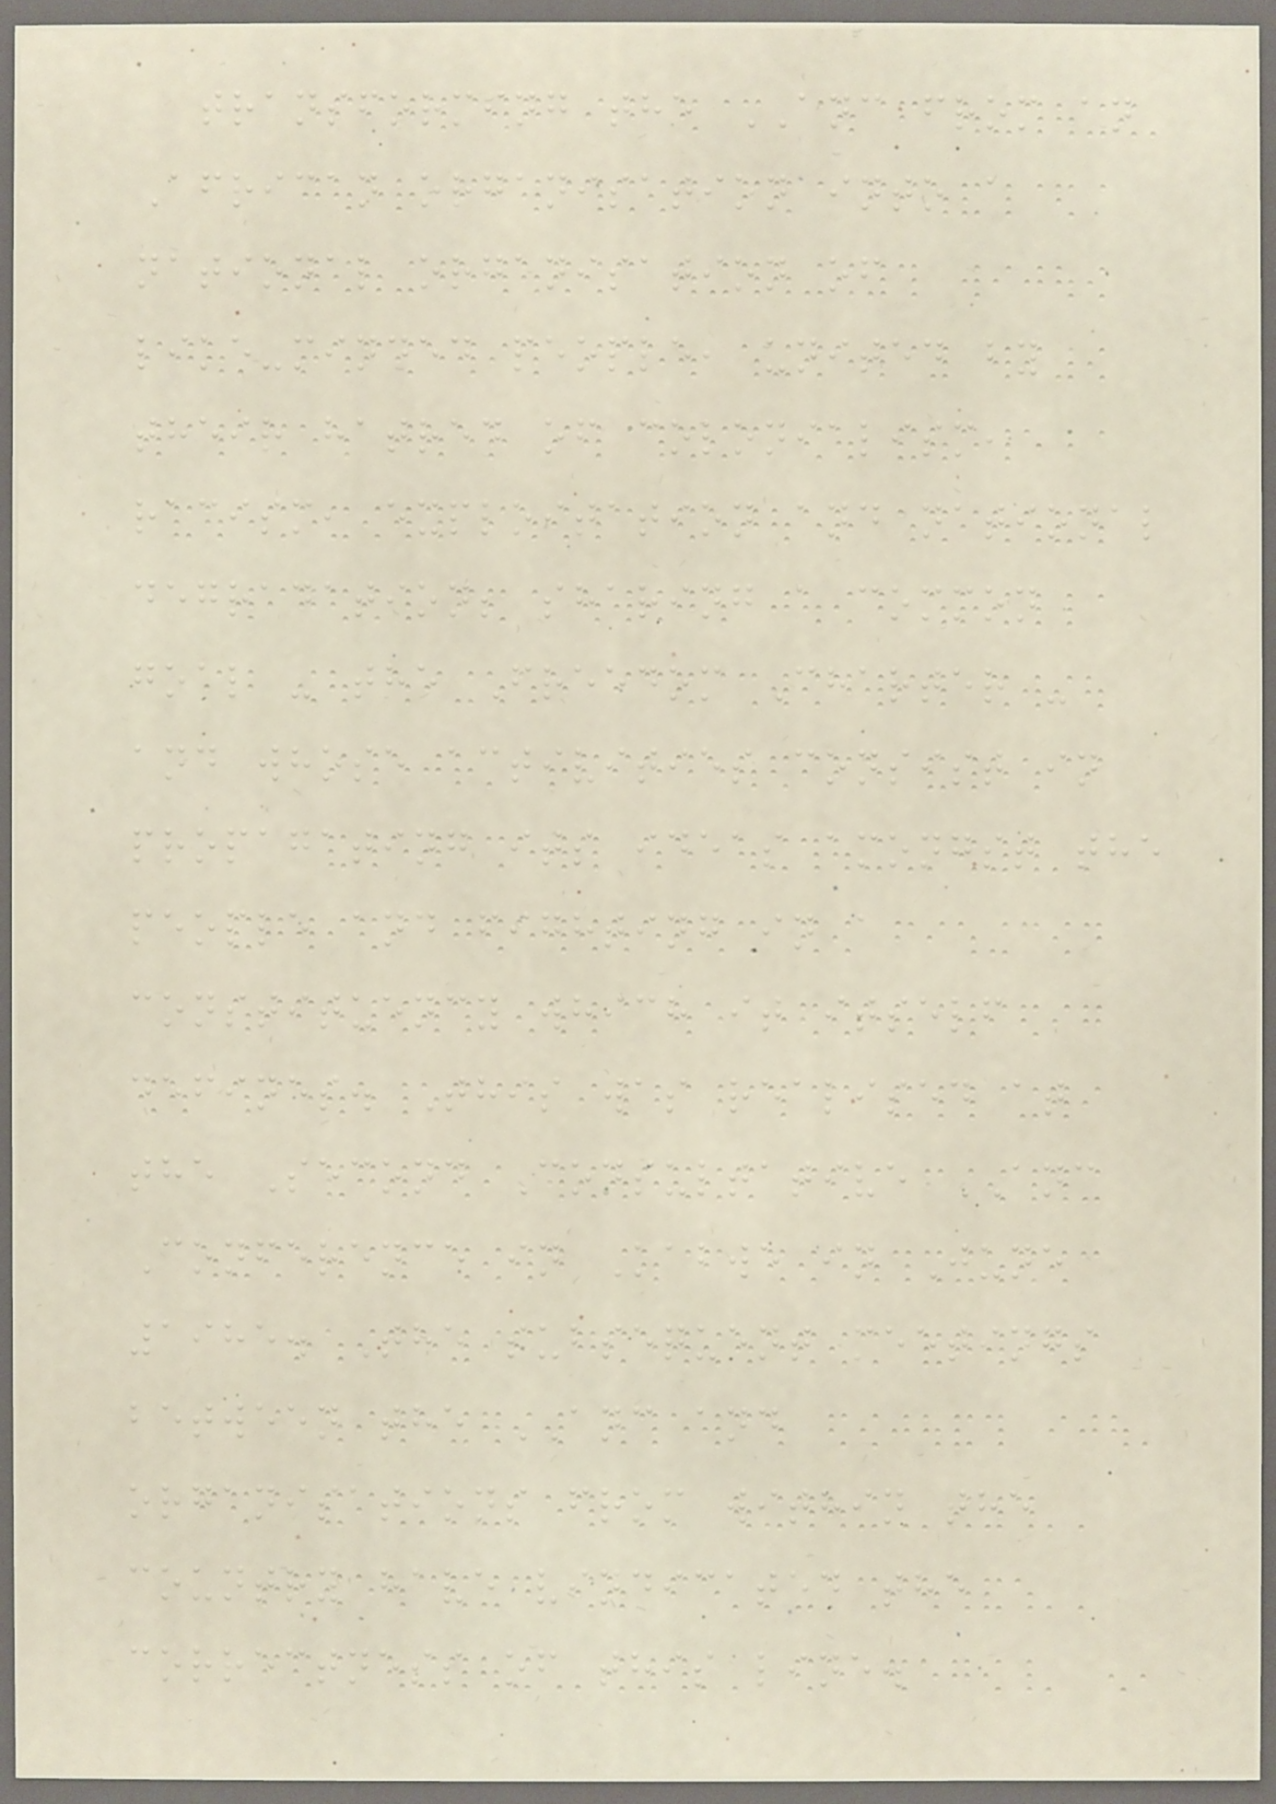transforming the ANC from an
African organisation into a
national organisation of
like-minded people, united by
their hatred of colonialism,
racism, exploitation and national
degradation; sharing a common
goal - the Freedom Charter -
and whose activities consist in
propagating its ideas amongst the
people and fighting in a
constituency which it itself
defines. This was realised at
the Second Consultative ANC
Conference in Kabwe in June
1985. The subsequent meetings
between the ANC and
organisations from within the
country have vindicated the
correctness of this line.
